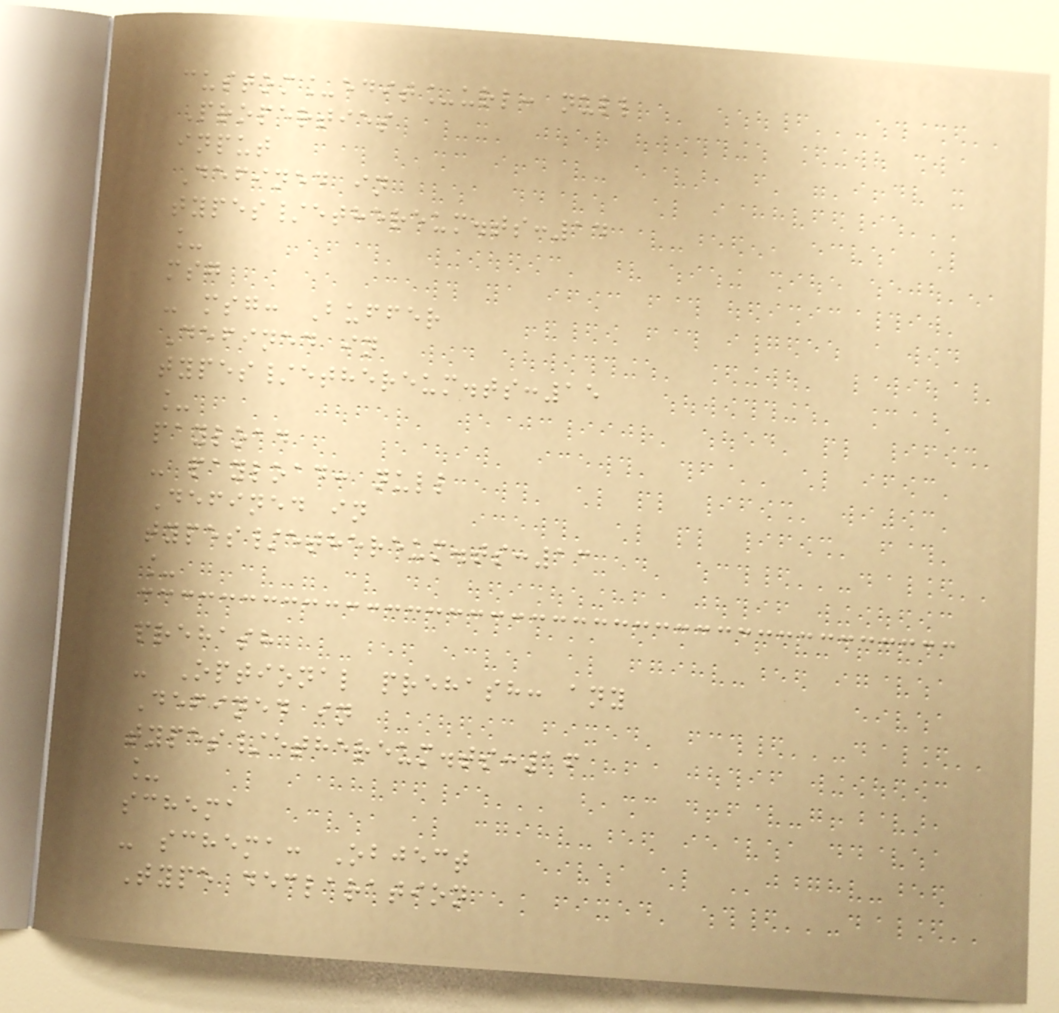custom_edit_url: null
Properties
input
Defined in
types/ethereum.ts:14
_
msg
- msg: Buffer
Defined in
types/ethereum.ts:15
_
payload
- payload: null
Defined in
types/ethereum.ts:13
_
prehash
- Optional prehash: any
Defined in
types/ethereum.ts:16
_
schema
- schema: Object
Type declaration
